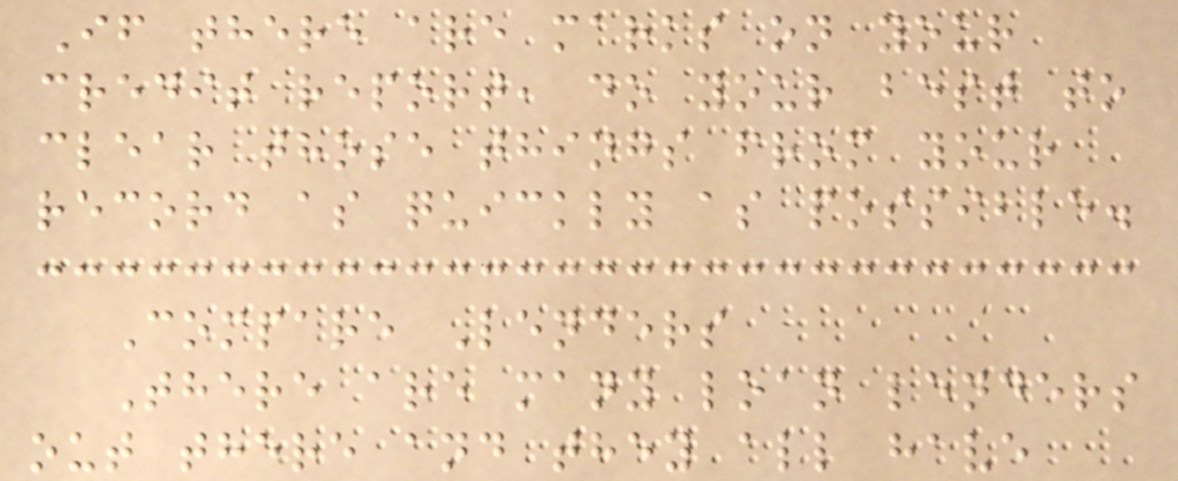If there are marks on your
credit report, do your best to
clear those things from your
record as quickly as possible.
Compare Lenders
There are many loan lenders
out there and they all have
